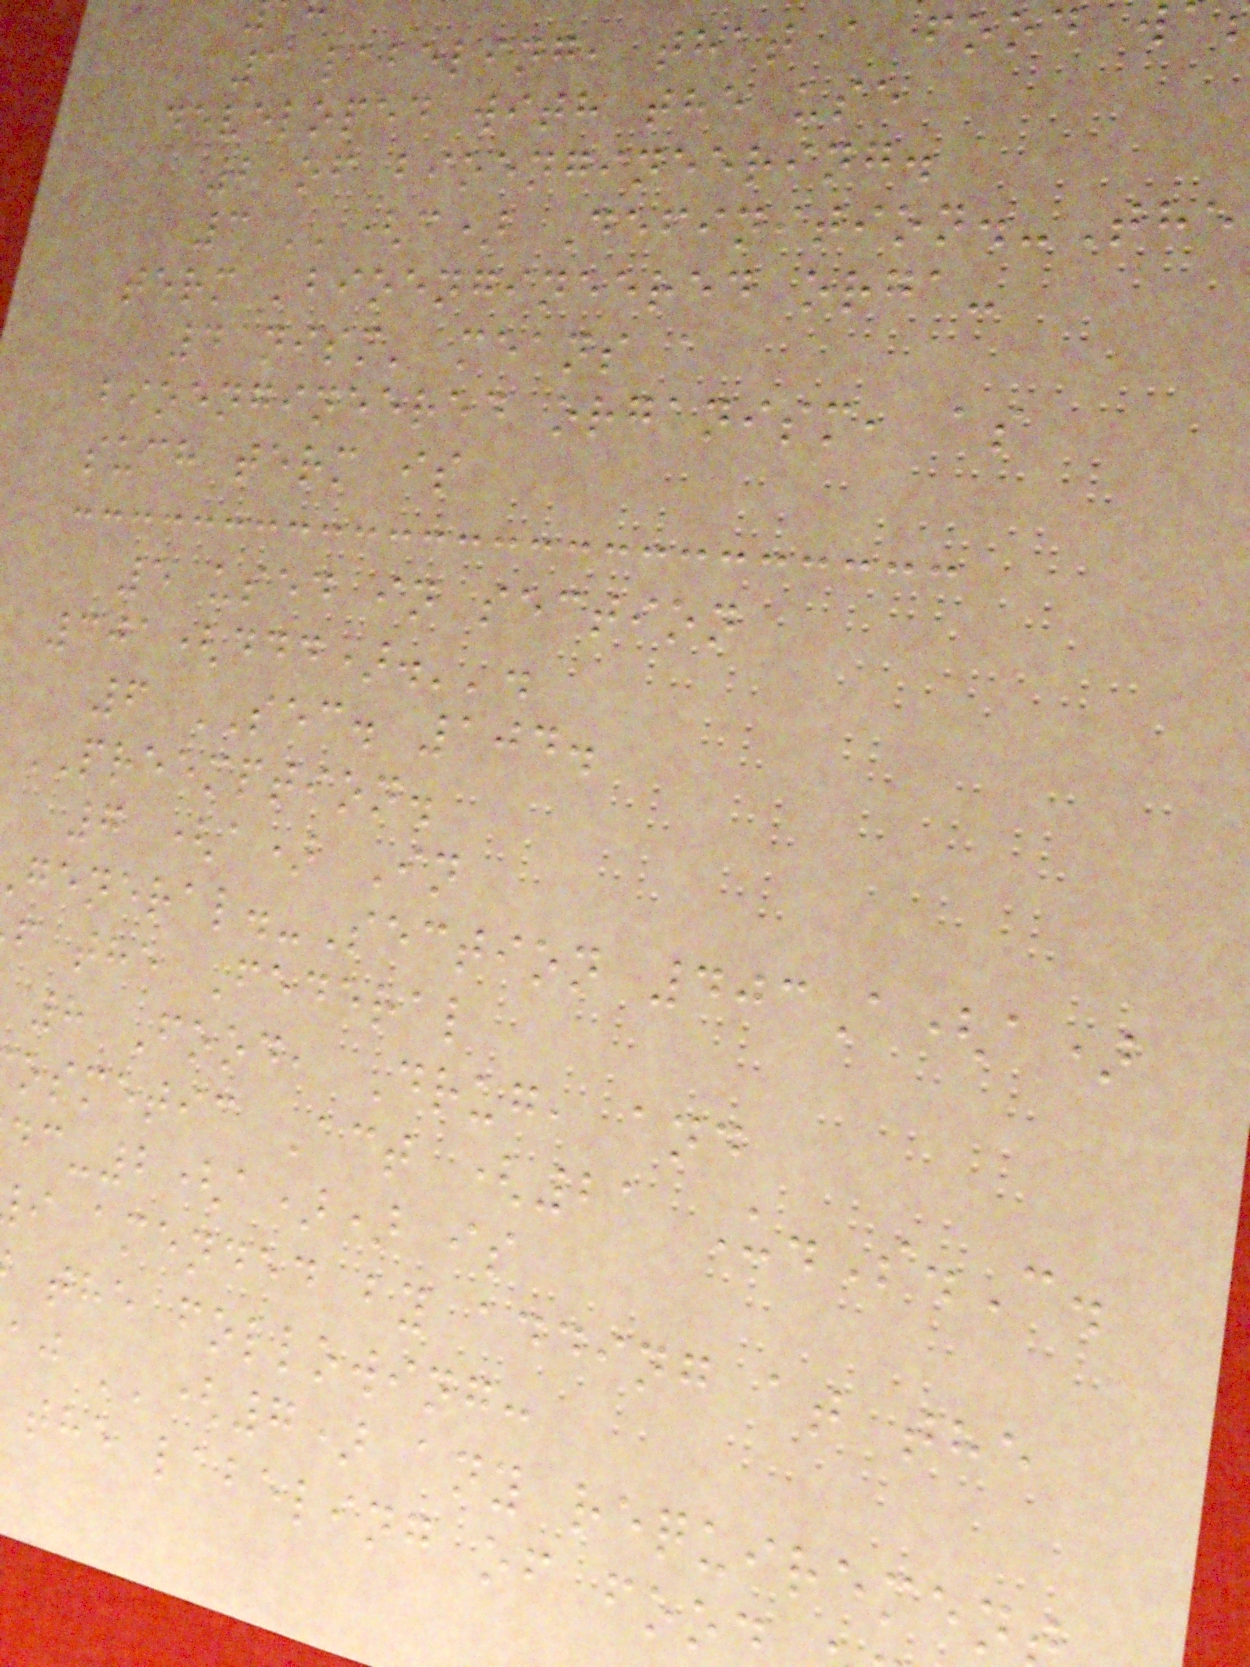1 labeling, that a food w
developed with the use
2 of bioengineering.
3 ''(c) Definition.-The
term 'bioengineered orga-
4 nism' means a
bioengineered organism, as
such term is
5 used in section
301(ddd).''.
6 SEC. 104.
PREEMPTION.
7 (a) In
eneral.-Section 403A(a)
f the Federal
8 Food, Drug, and
osmetic Act (21 U.S.C.
-2(a)) is
i amended by adding at the
the following:
aj ''(7) any requiremen
the labeling of foo
